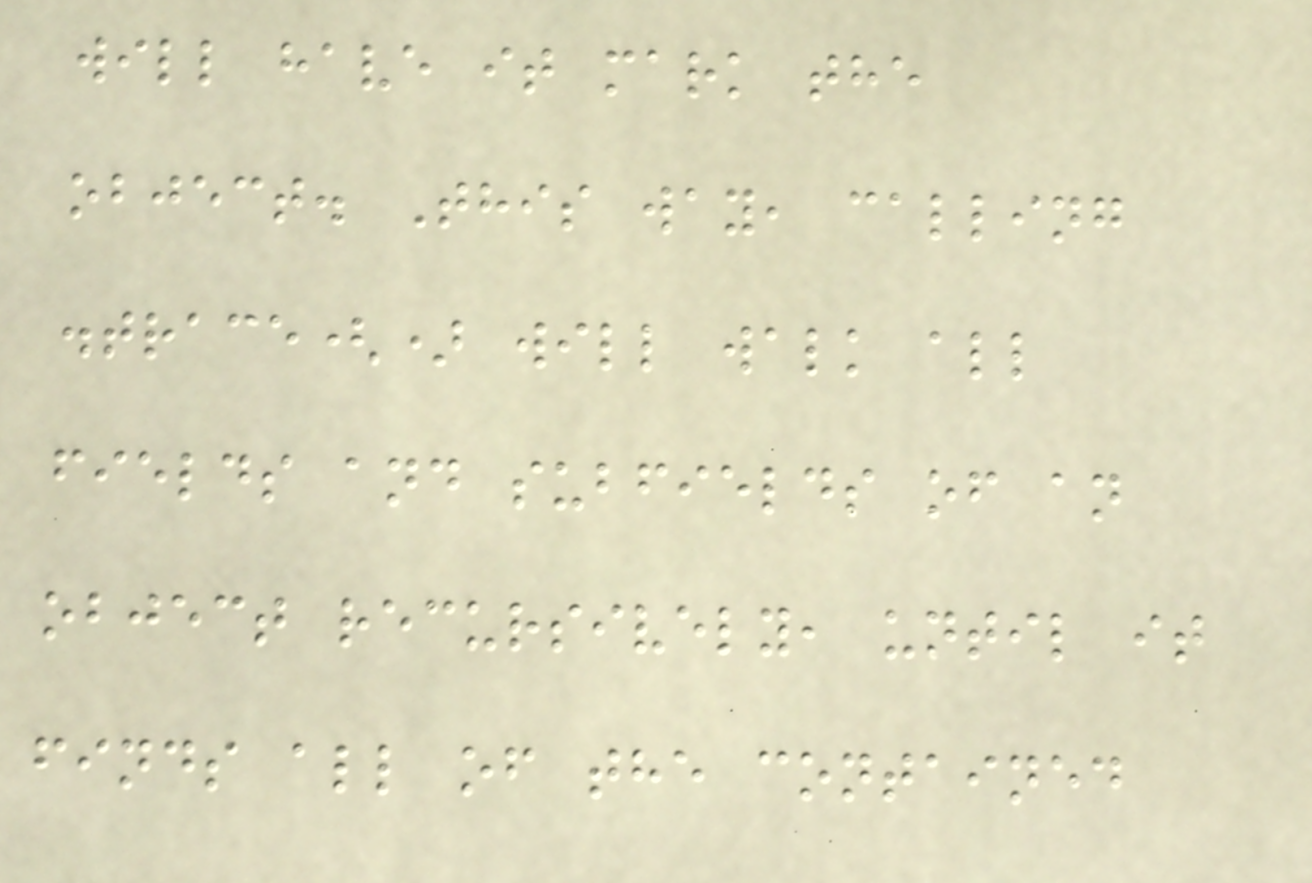will have it mark the
object. This way, calling
.trace() will walk all
fields and subfields of an
object recursively, until it
finds all of the contained
